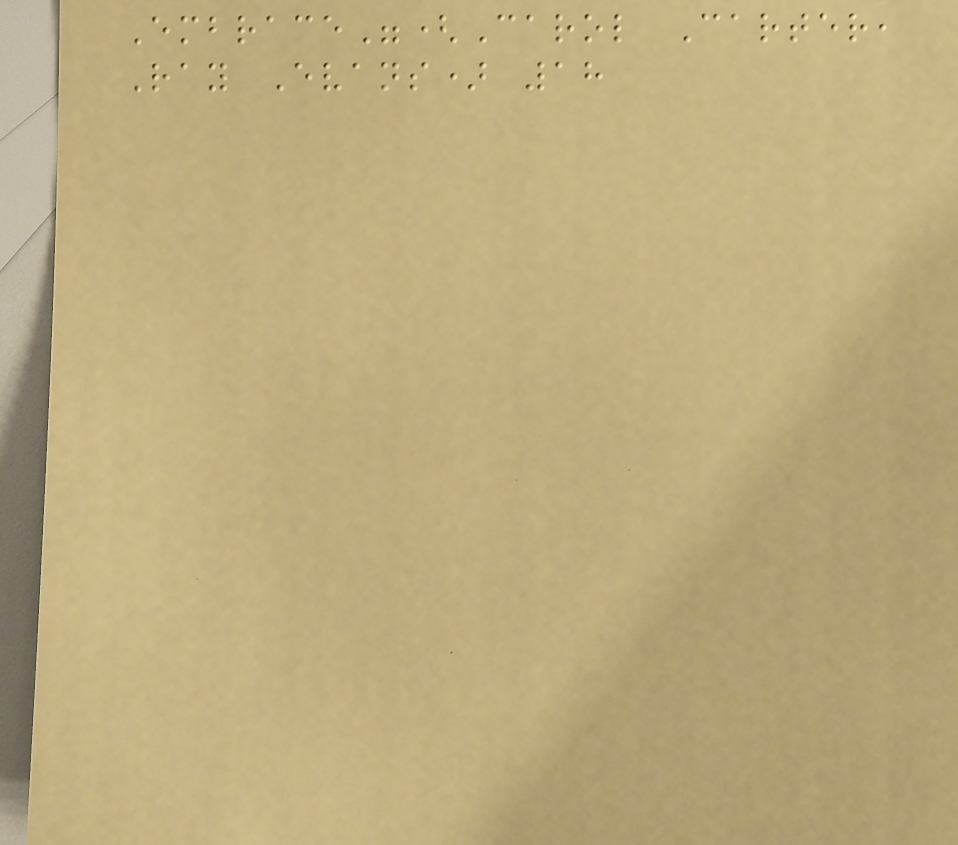Embrace"(Carol Carter,
Ray Evans) 18
